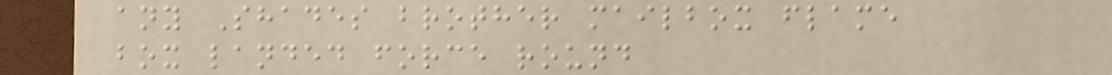any Shades brother mailbox flame
box landed force round
